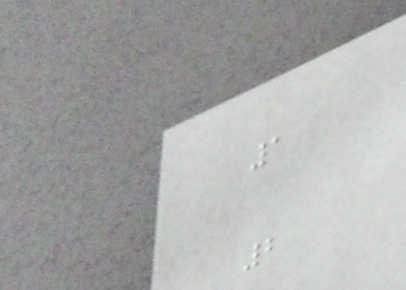1
2
